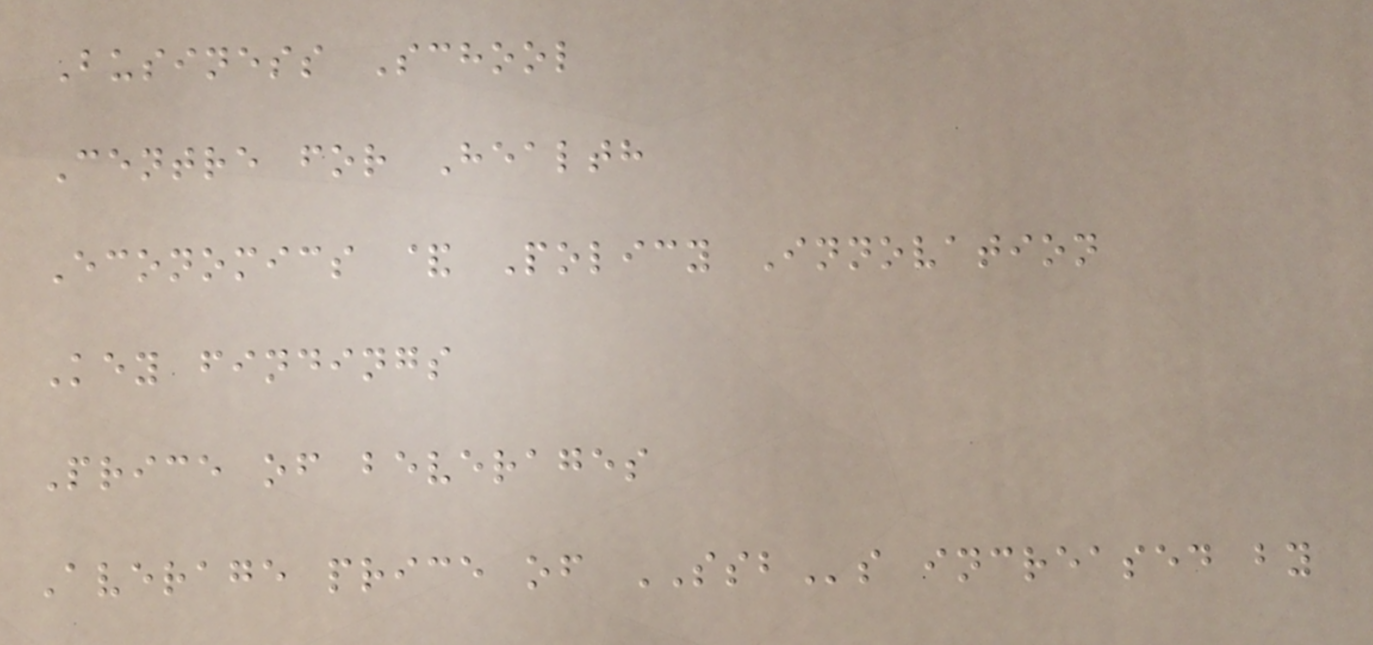Business School
Centre for Health
Economics & Policy Innovation
Key findings
Price of beverages
Average price of SSBs increased by
